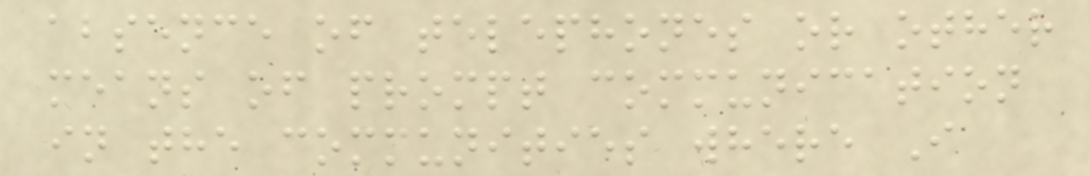absence of telephones or other
means of prompt communication
in the communities where I
